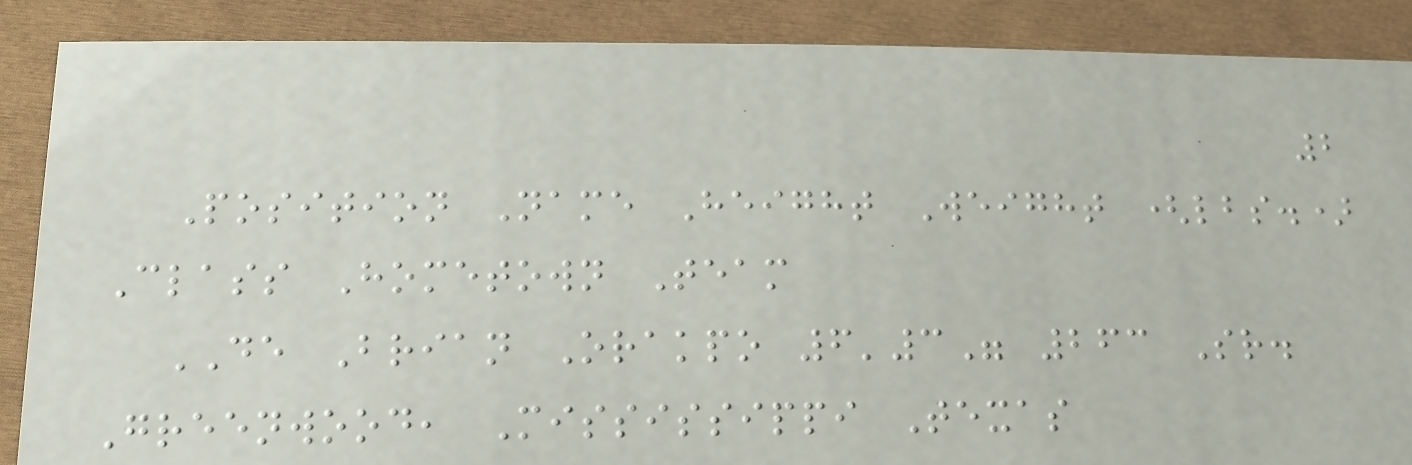2
Position Name Height Weight (lbs.)
Class Hometown Team
DE Brian Orakpo 6'3" 263 Sr.
Greenwood, Mississippi Texas
